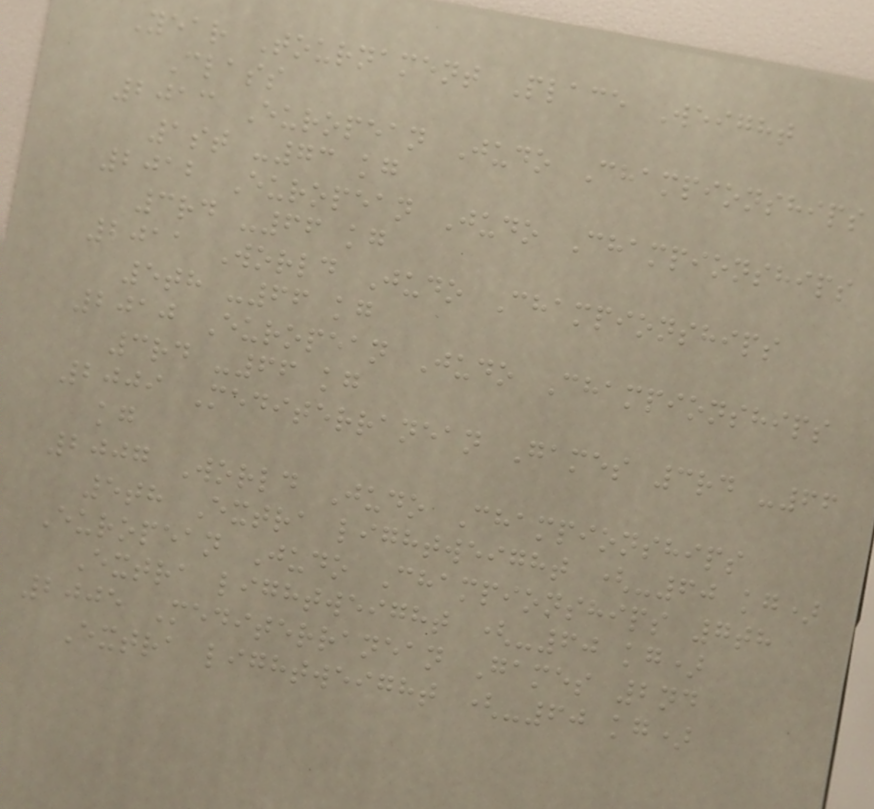Year Tournament Place Weight
Class
2013 European Judo Championships
1st -73 kg
2012 European Judo Championships
3rd -66 kg
2011 World Judo Championships
5th -66 kg
2010 European Judo Championships
3rd -66 kg
2009 Mediterranean Games 3rd -66
kg
2007 World Judo Championships
5th Extra lightweight (-60 kg)
European Judo Championships 7th
Extra lightweight (-60 kg)
2005 Mediterranean Games 2nd
Extra lightweight (-60 kg)
